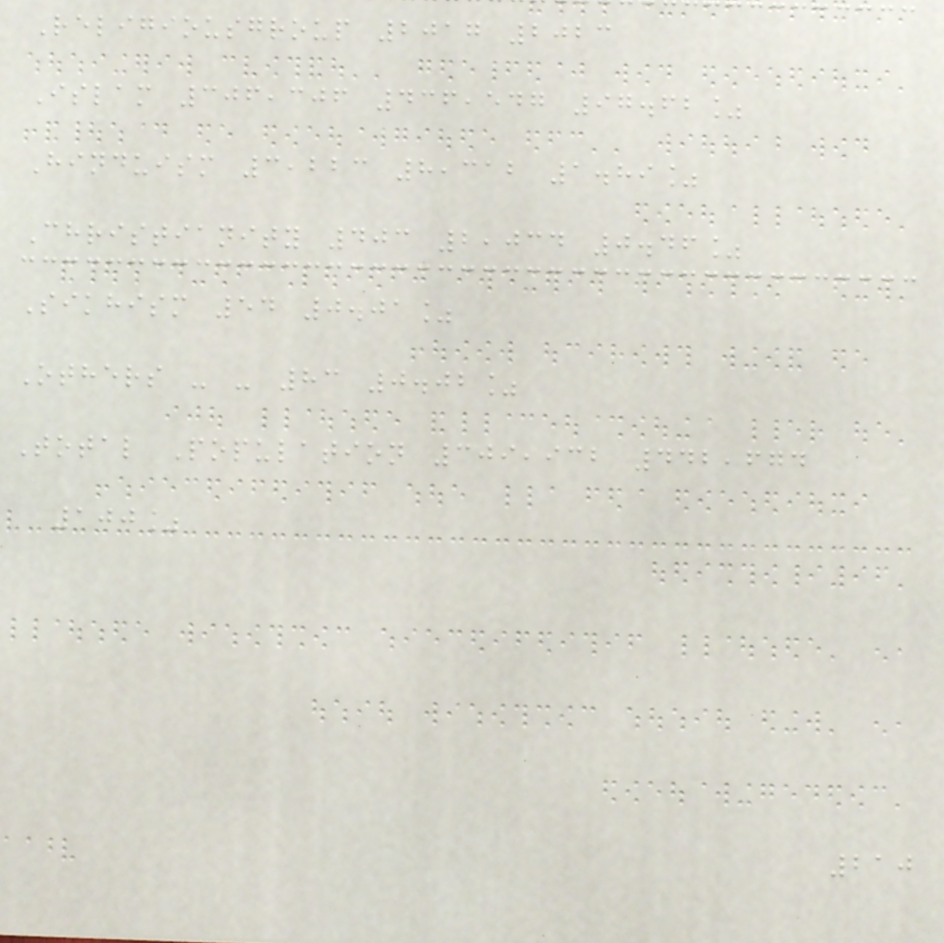Religiousgroup 2017 2023
Islam 306,306 436,547 97.62%
Hinduism 3,223 8,312 1.89%
Christianity 403 2,034 0.46%
Sikhism 54 0.01%
Others - - 83 0.02%
Total Population 309,932 442,674
100%
210
